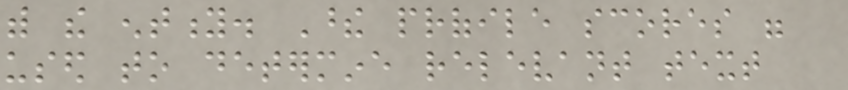with the entity. These profile scores were
used to determine relevant text
